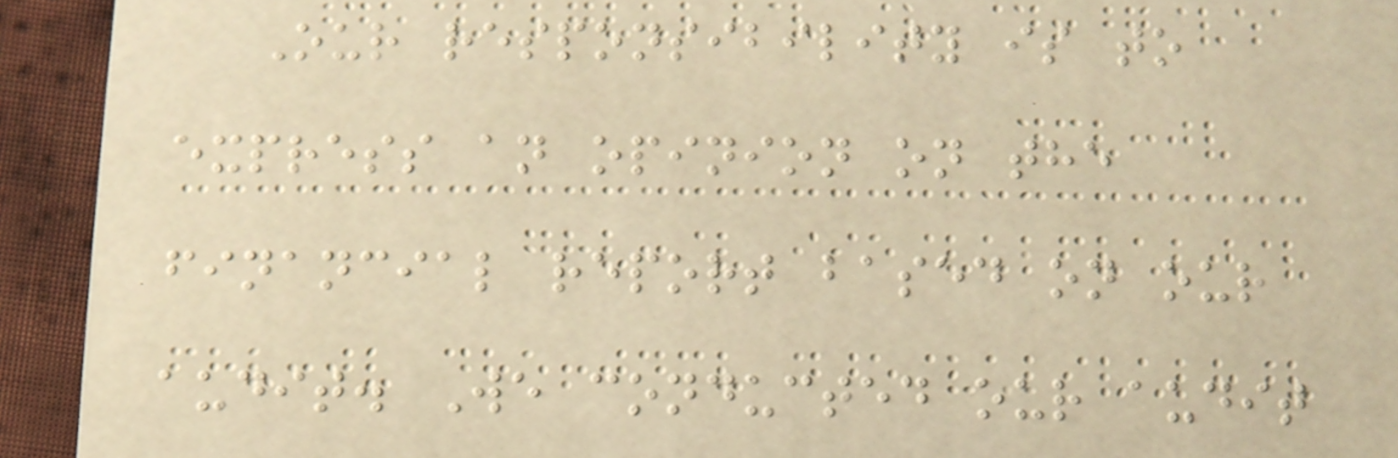Our responsibility is to
express an opinion on the
financial report based on our
audit. We conducted our audit
